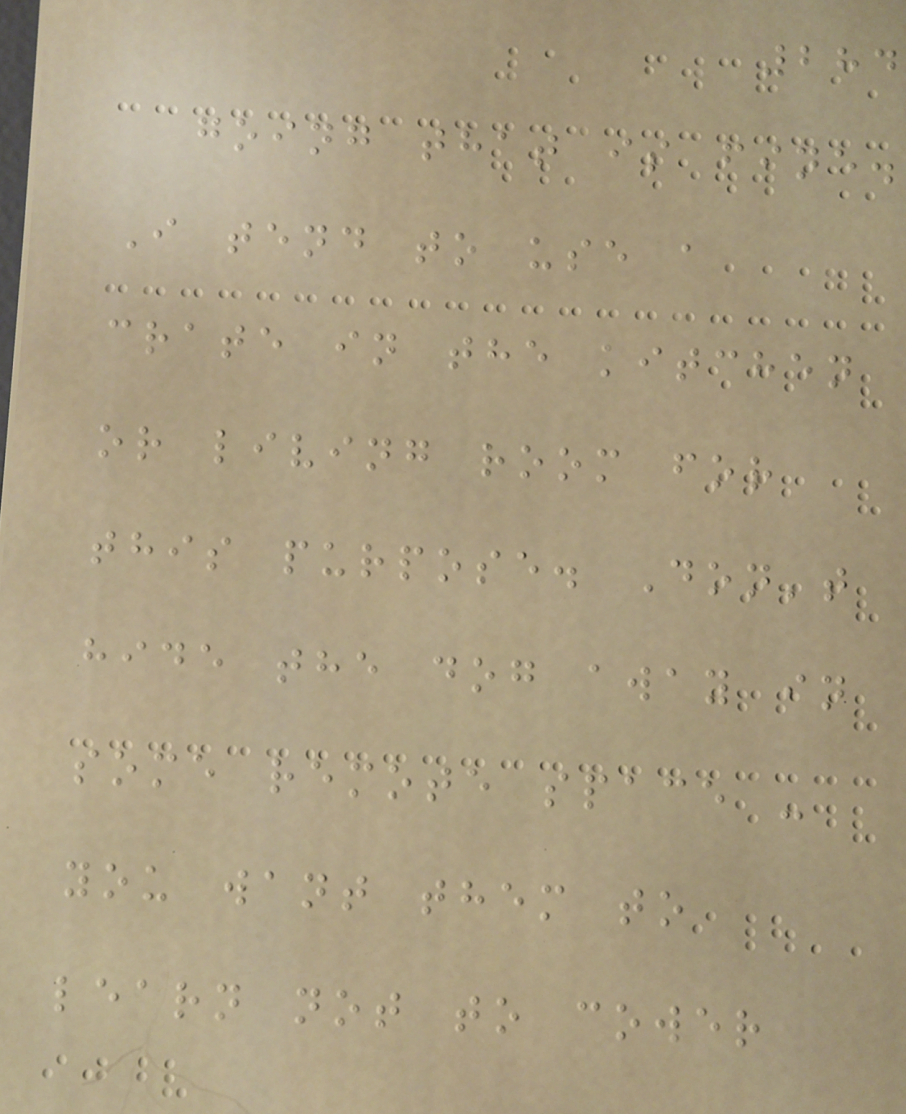284
going that is fine.
I tend to use a
crate in the kitchen
or living room for
this purpose. Don't
hide the dog away in
some remote space -
you want them to
learn not to cower
